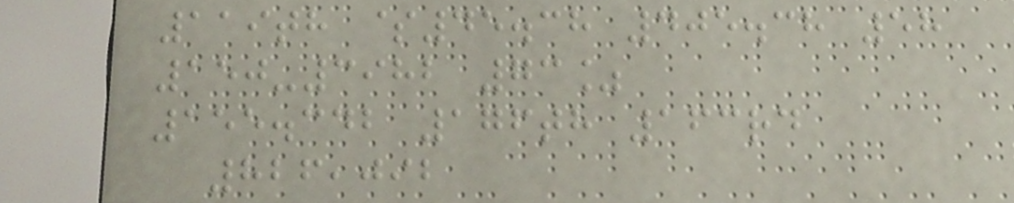119th $45.38 405.38 58
150-3982 73%
155.342 176th 163rd
826,092
